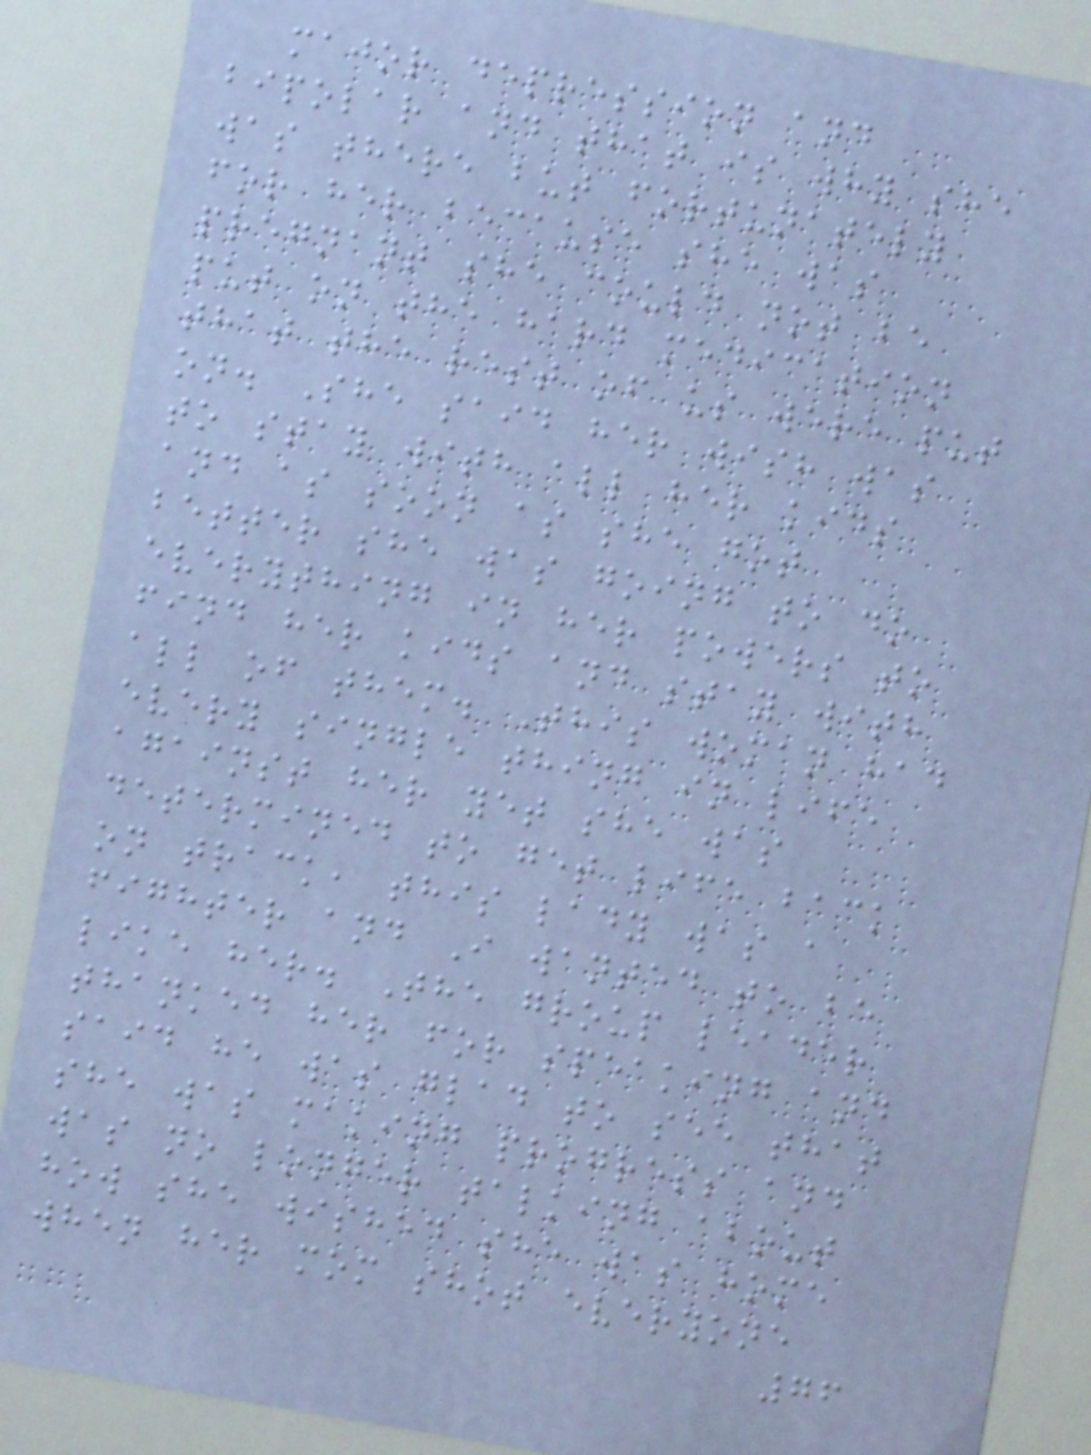major depression and
bipolar and that is why she
was there but fortunately
for her because she was
pregnant she could not be
put on the hard medication
that the rest of us were put
on. She said her wish was
to stay with all her kids
and as soon as she got
better she was going to do
everything in her powers to
find her kids and stay with
all of them. This woman had
every single thing in life
against her yet she was
determined to get life back
on track, this lady was a
fighter and I wanted to be
like her. The group leader
thanked her for speaking and
said he was glad to see that
she was making progress and
was no longer talking about
how she wished she was home
when her mom shot everyone
76
